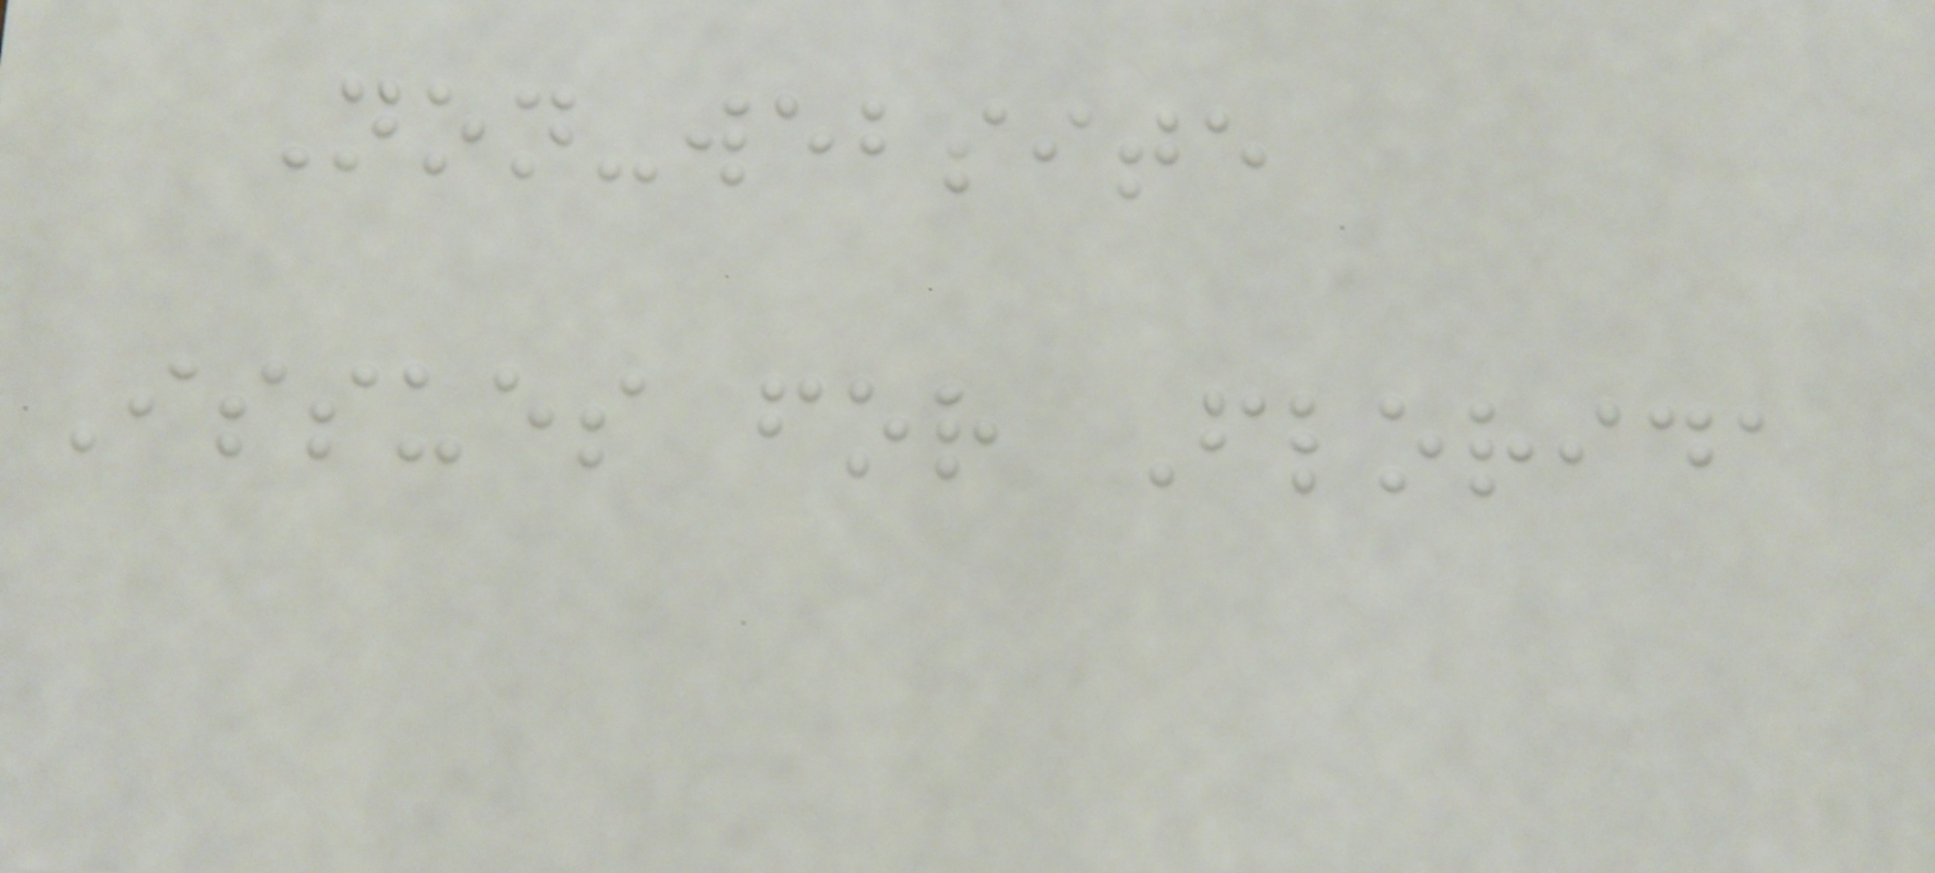Non-website
Issues for Florida
